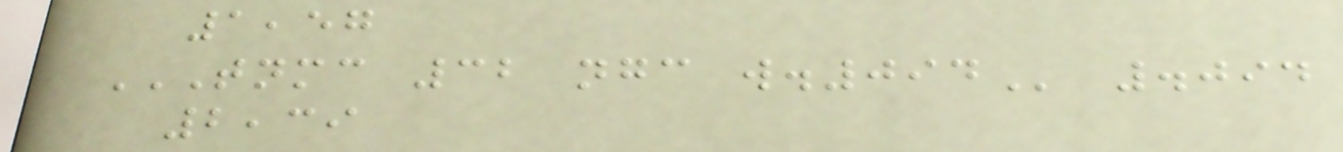1,57
TNMC 32 NGC W.094 .094
2,39
